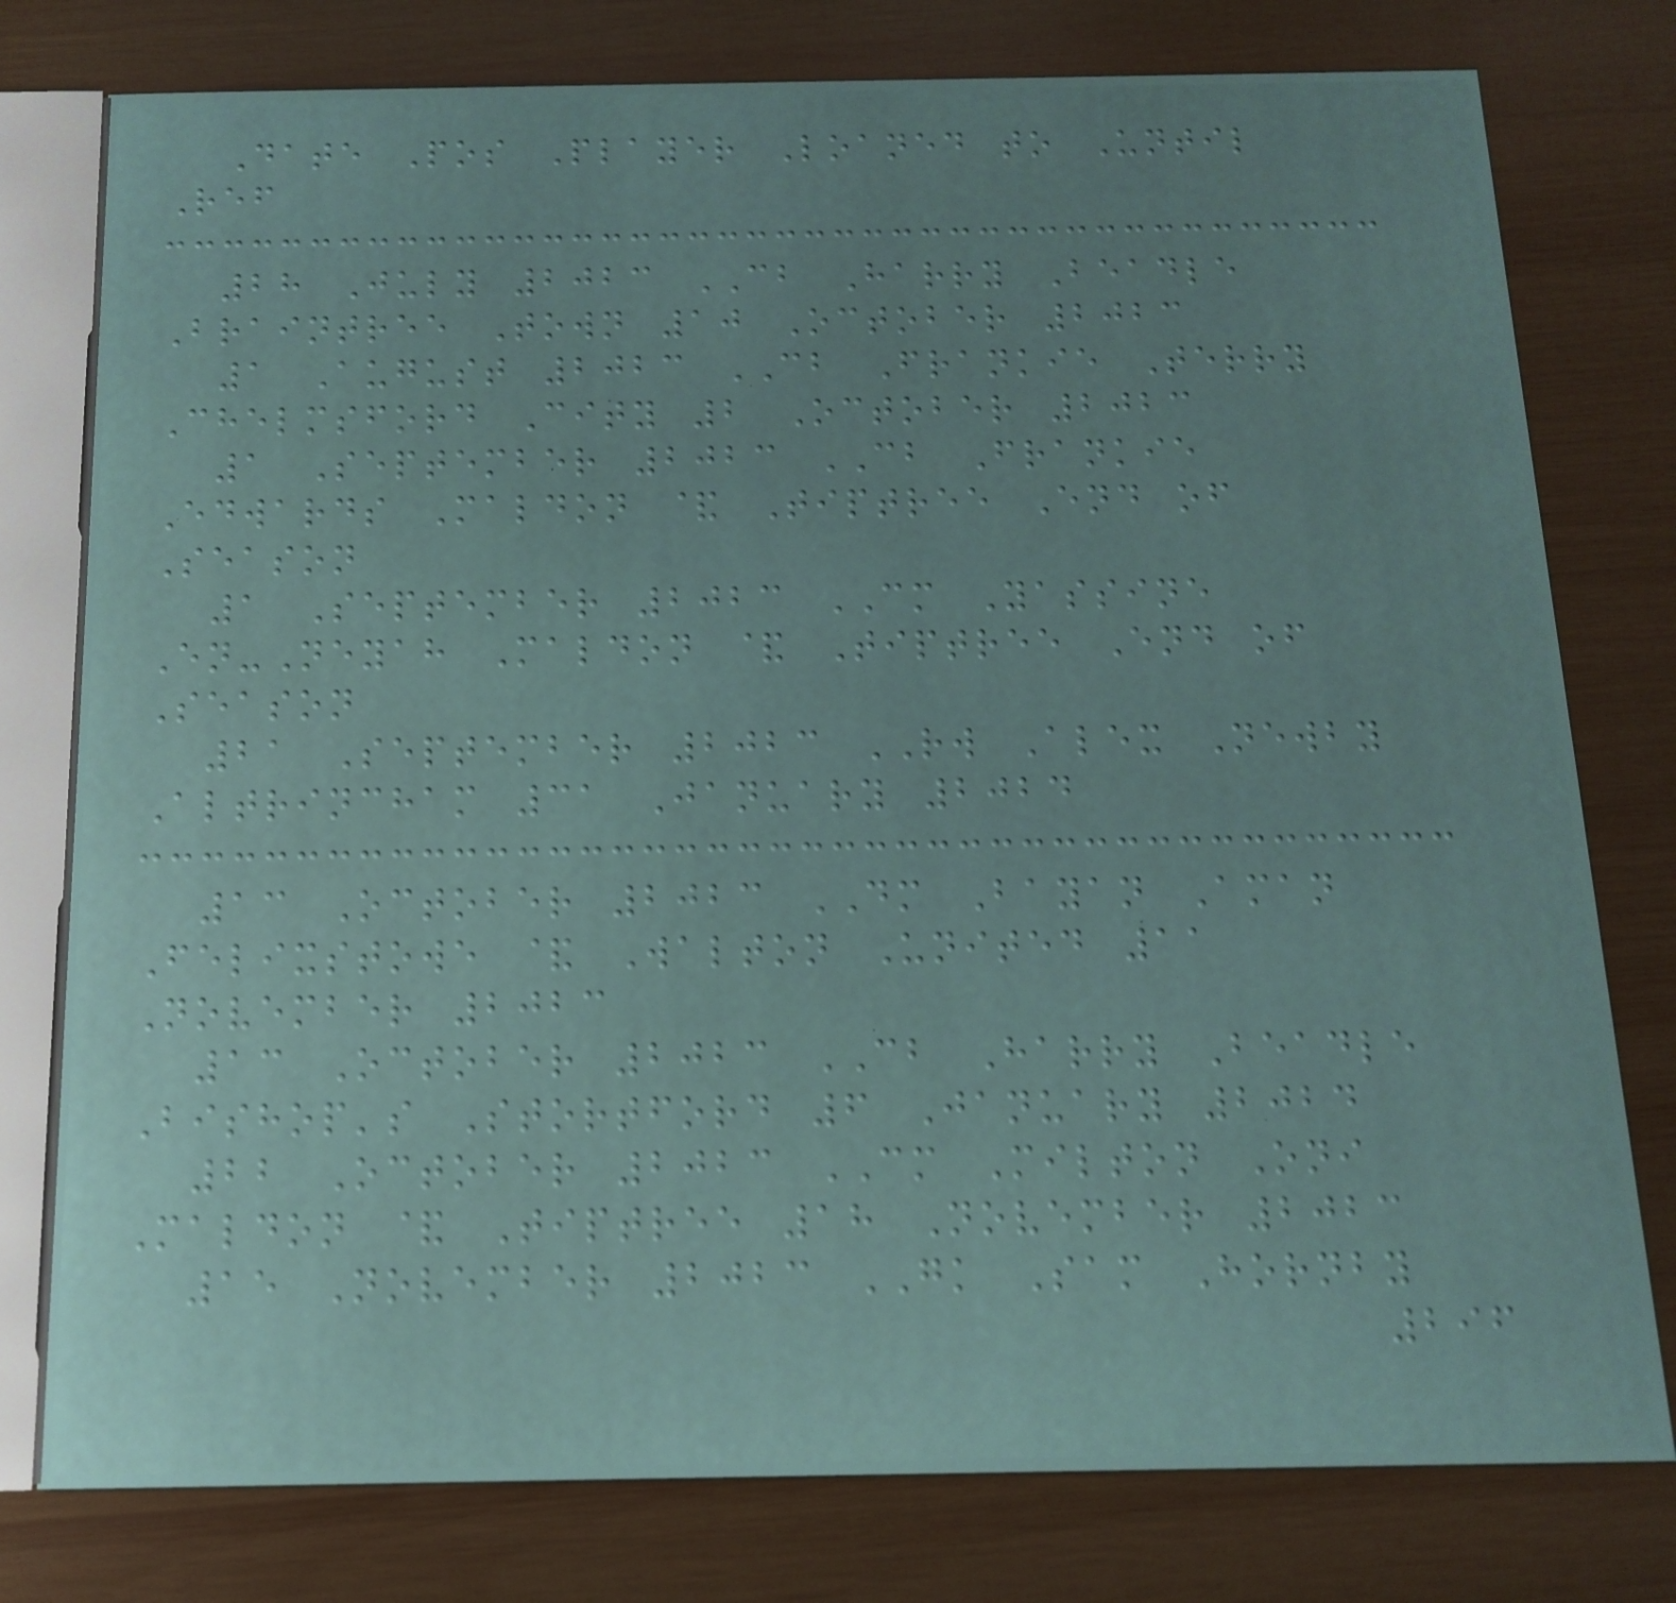Date Pos Player Loaned to Until
Ref
28 July 2023 CB Harry Beadle
Braintree Town 10 October 2023
1 August 2023 CB Frankie Terry
Chelmsford City 2 October 2023
1 September 2023 CB Frankie
Edwards Maldon & Tiptree End of
Season
1 September 2023 CM Yassine
En-Neyah Maldon & Tiptree End of
Season
21 September 2023 RW Alex Newby
Altrincham 31 January 2024
13 October 2023 DM Bayan Aman
Felixstowe & Walton United 11
November 2023
13 October 2023 CB Harry Beadle
Bishop's Stortford 6 January 2024
22 October 2023 CM Milton Oni
Maldon & Tiptree 18 November 2023
15 November 2023 GK Sam Hornby
296
